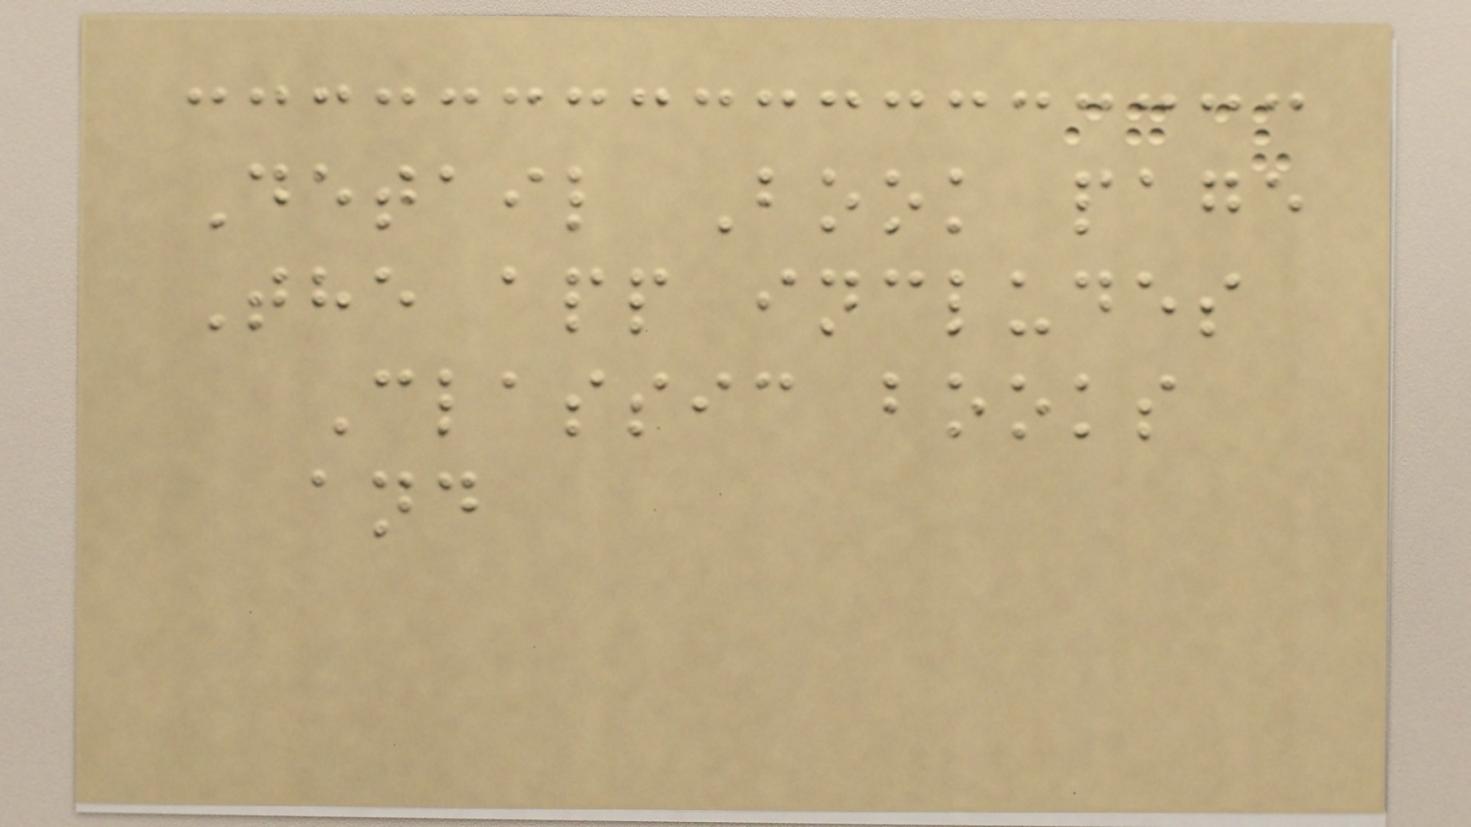Detail Book page
The app includes
Classic books
and
